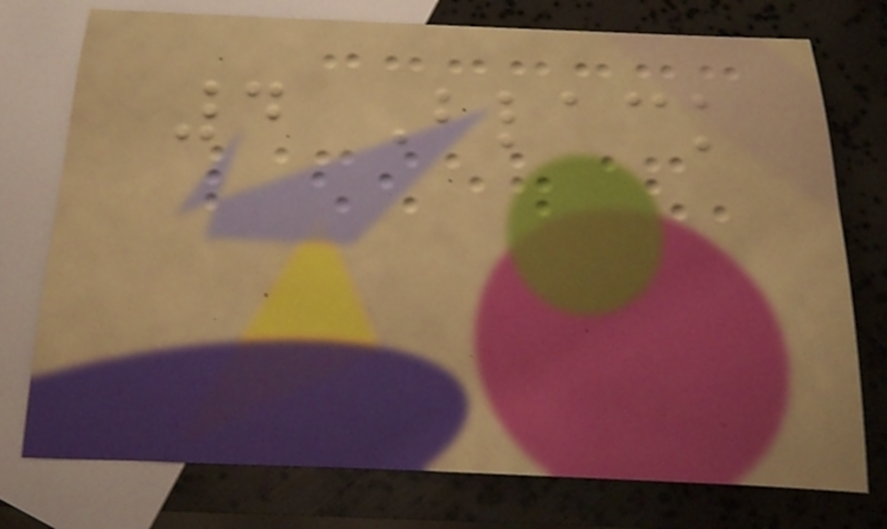4 Black
